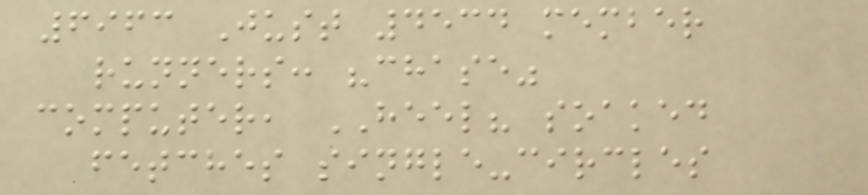6963 Just 4534 member
runners: "chase"
computer, HEEL? soaked
fetches single-circles
